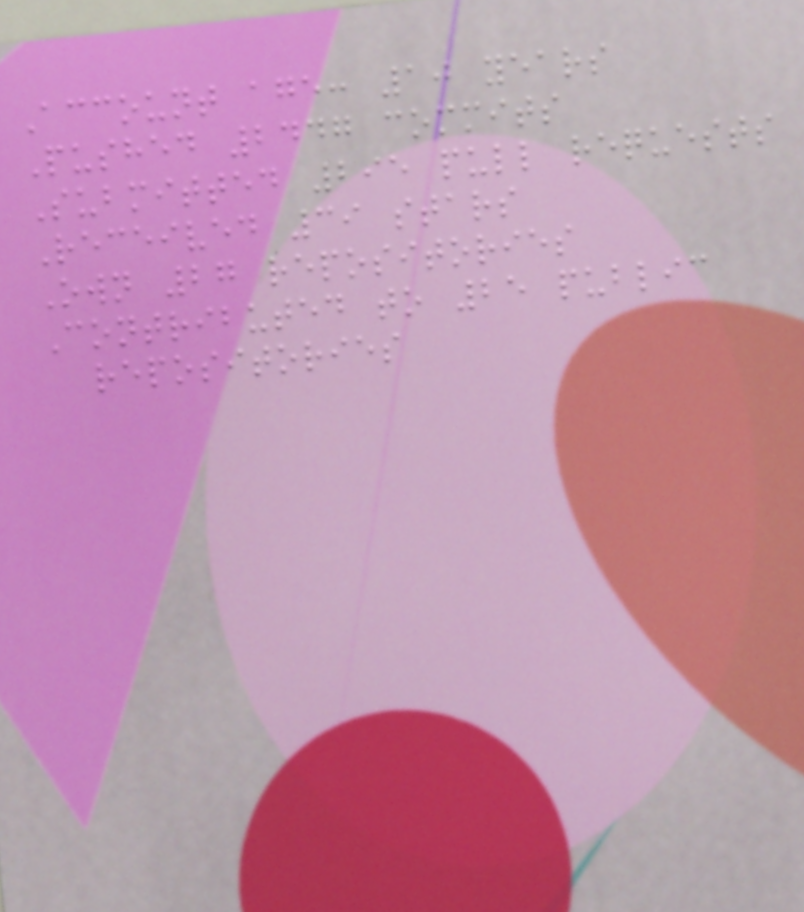Account age: 10 years
Pushed 2447 commits
Submitted 295 pull requests
Received 39 stars
Own 27 repositories
Contributed to 25 public
repositories
